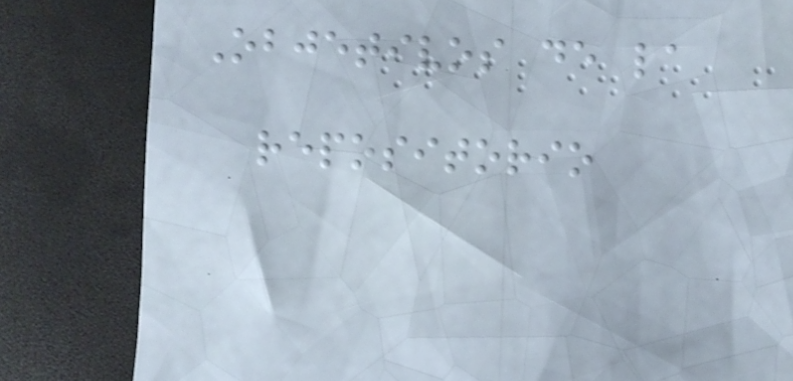Objetivos de la
repositorio
